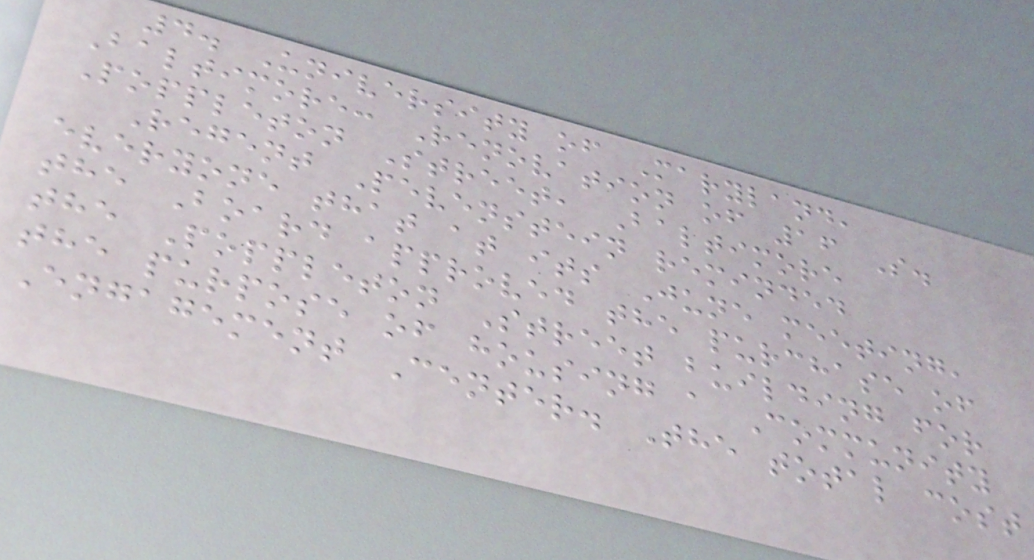4. University of Maryland,
Baltimore: Renovation of 16 S.
Poppleton Street, Baltimore
Regent Pevenstein reminded
everyone that at its June meeting,
the Board approved the purchase of
the Poppleton Street building for
the purpose of housing a Community
Engagement Center. The total cost
